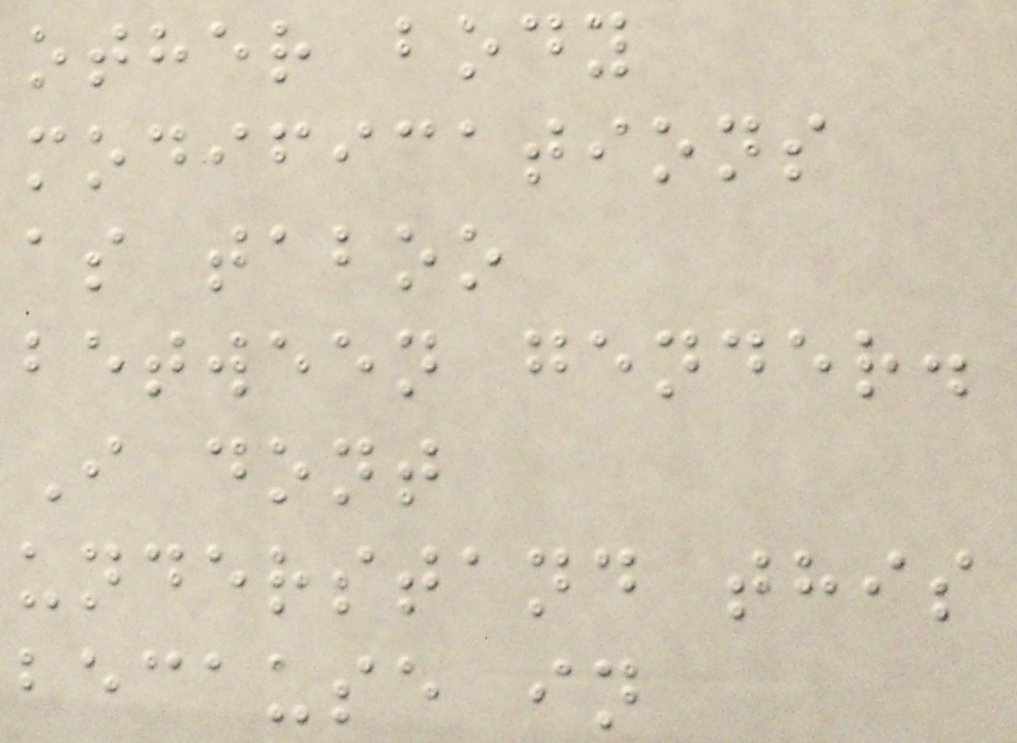other body
modifications
as taboo
between gender.
I dont
understand this
because in
